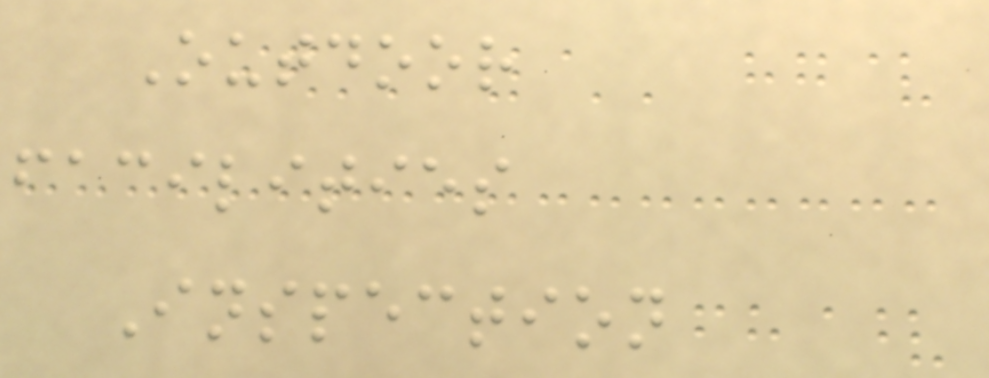Outdoor
facilities
Inspection
